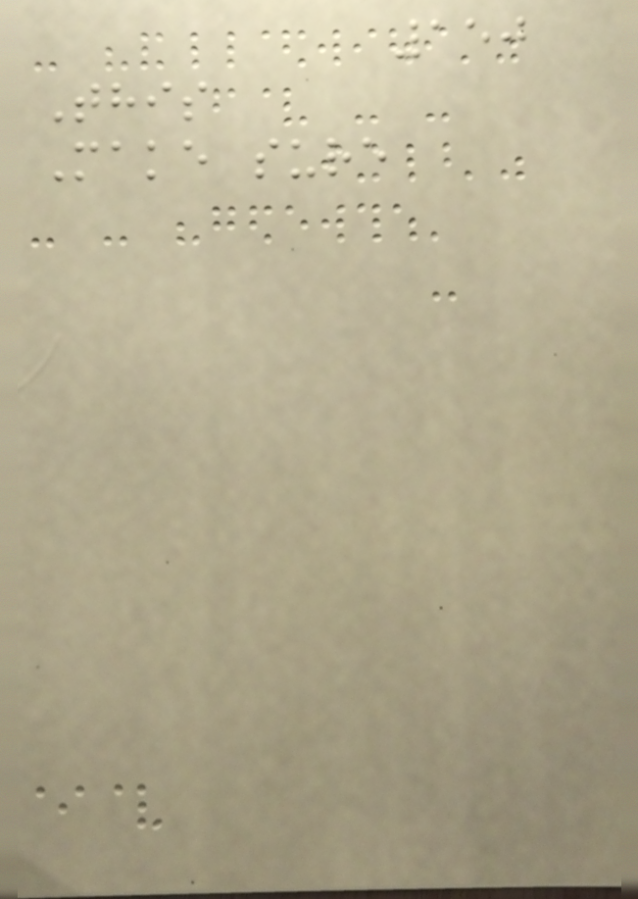150
This
Make sure
